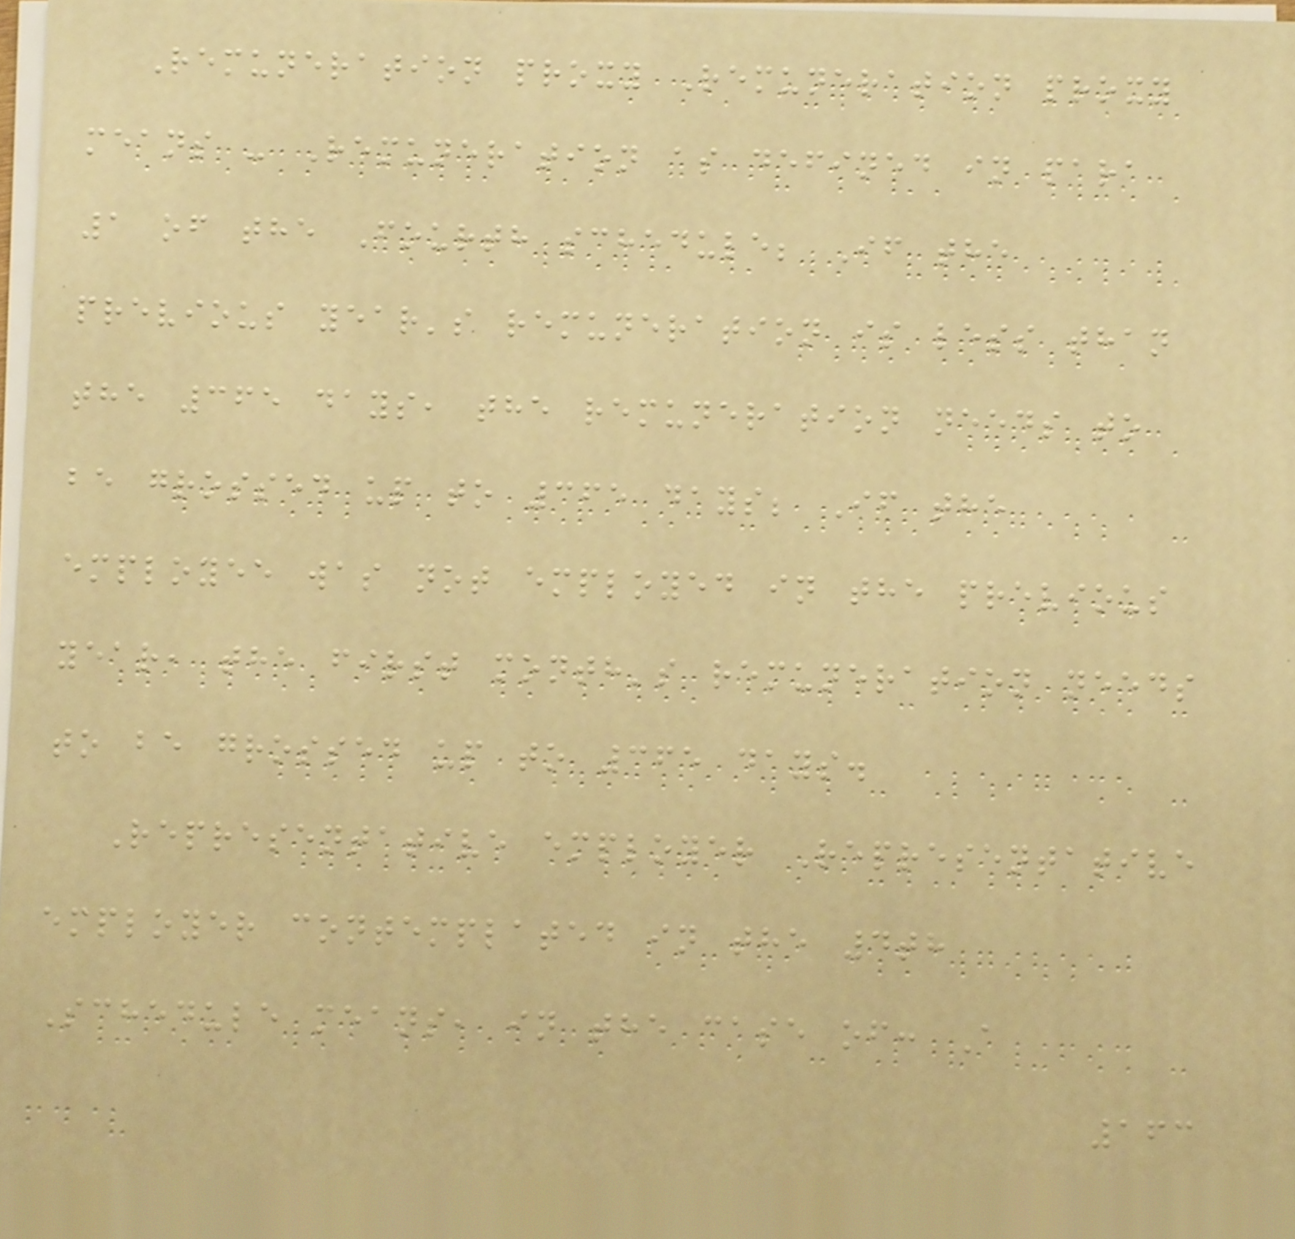Remuneration proxy Remuneration proxy
means - Remuneration as defined in para
1 of the Fourth schedule; If the
previous year's remuneration is less than
the 365 days, the remuneration needs to
be grossed up to 365 days; If the
employee was not employed in the previous
year, the first month's remuneration needs
to be grossed up to 365 days.
Representative employer Representative
employer contemplated in the 4th
Schedule means, in the case of: A
163
